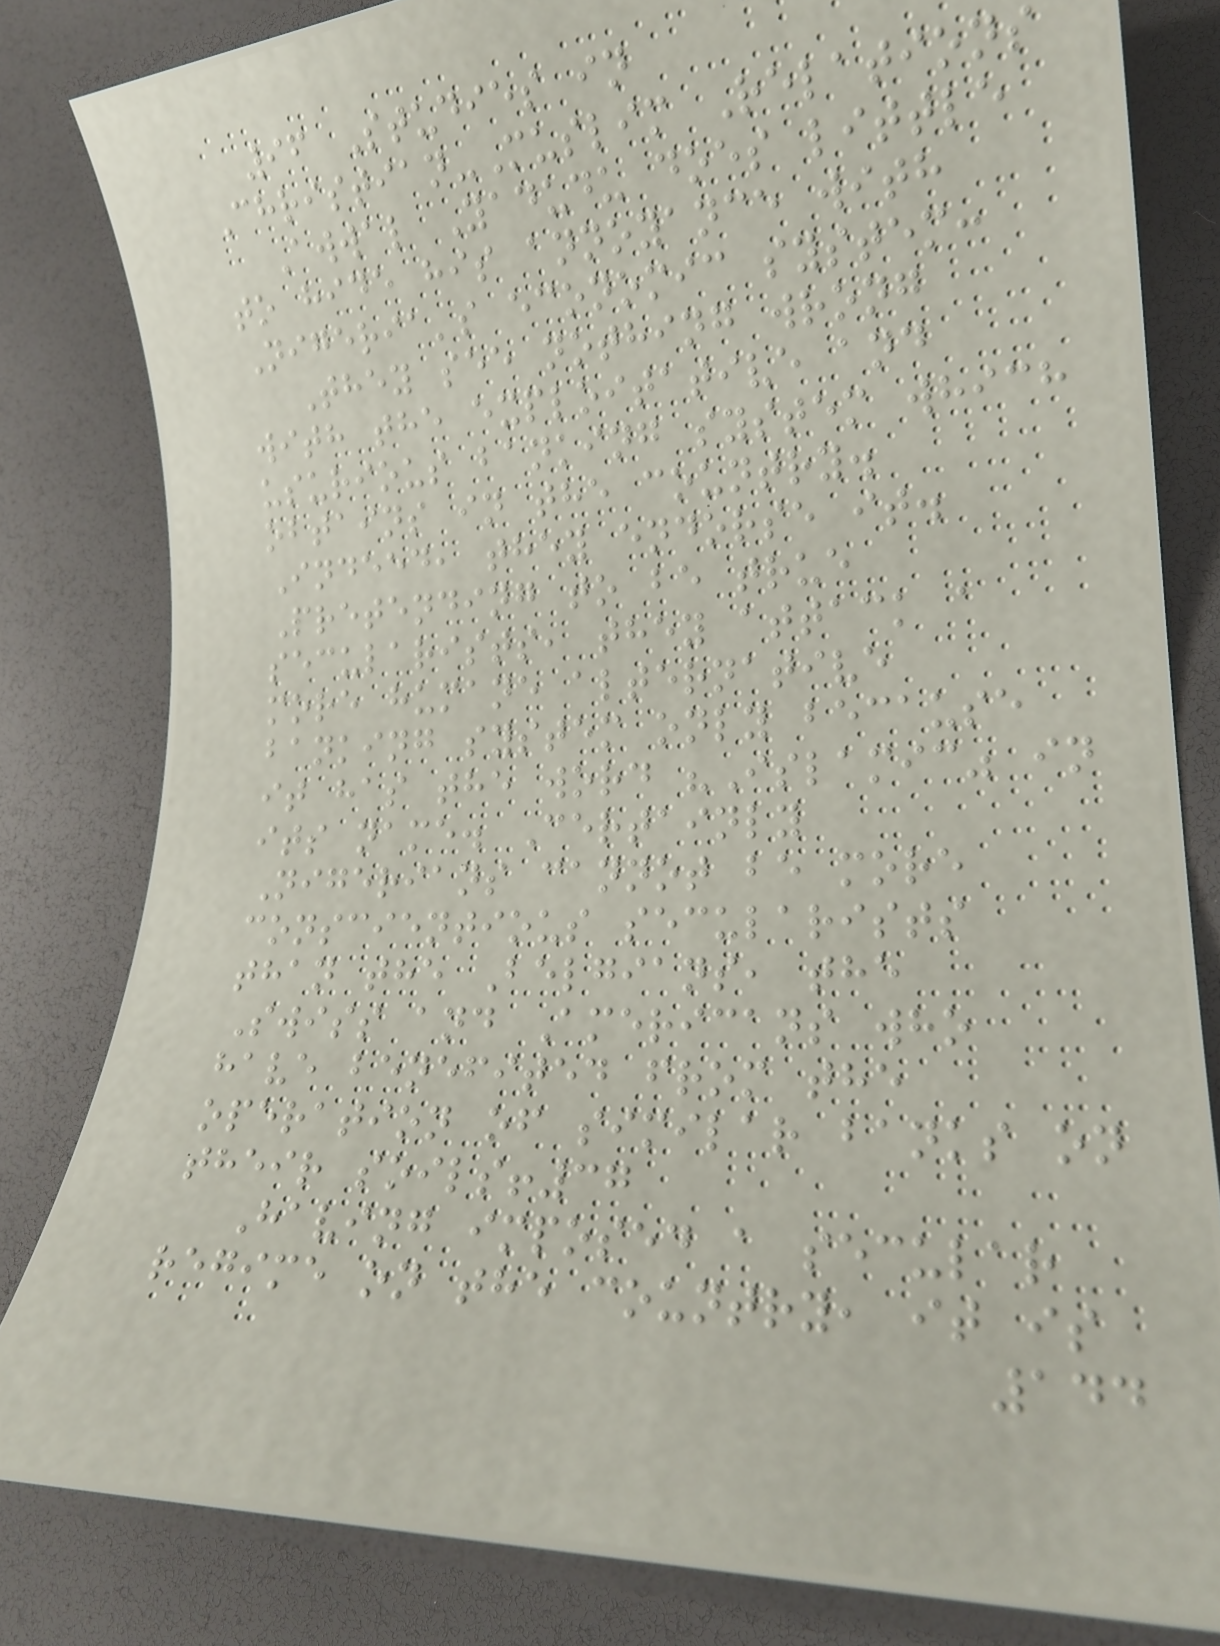96 Studies in
Christian-Muslim Relations
Awwal Yadudu does little
to hide his annoyance with
Nigeria's economic system:
They see nothing wrong
with the exploitative and
usurious banking system which
obtains in the country.
Indeed, they endorse it.
Pretending to be true
secularists, they attack a
more humane alternative
banking system only because
it has the word "Islamic" in
its name. Certainly
Nigerians cannot be more
conscientious secularists
than the Belgians, the
Swiss and Americans who
have benefited from the
operation of similar banks on
their soils!37
Having imposed a secular
regime on the country, it is
144
